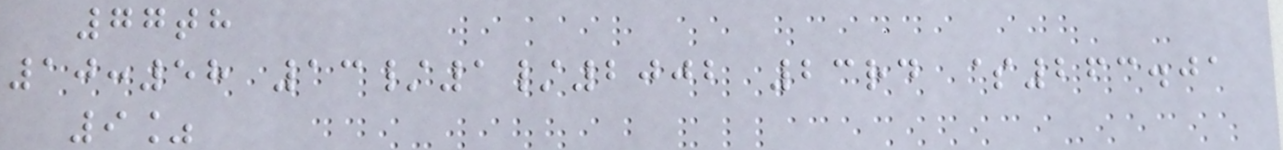77th
10:58 13/1/2002 23rd $263.01
9%
